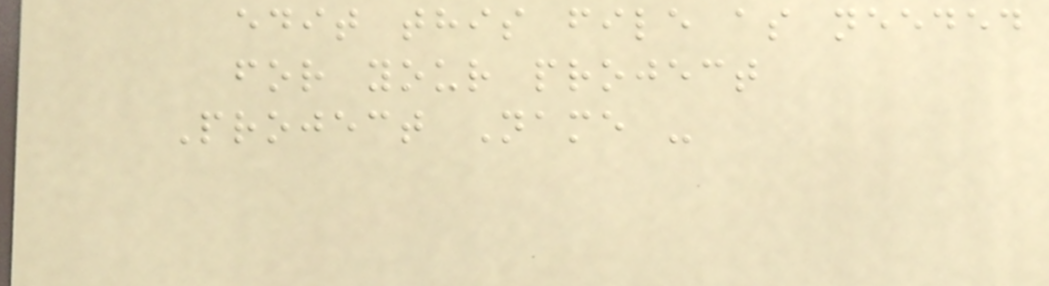edit this file as needed
for your project
Project Name -
